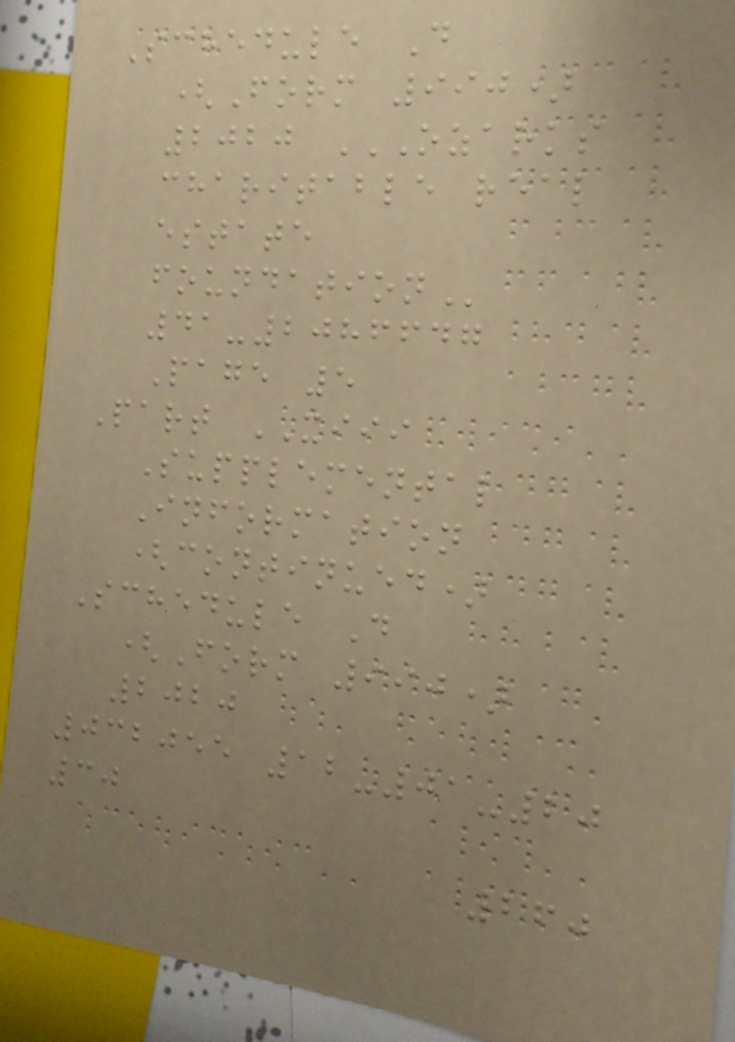Schedule D
(Form 990)
2020 OZARKS
CHARITABLE REAL
ESTATE
FOUNDATION
41-2086647
Page 5
Part XIII
Supplemental
Information
(continued)
Schedule D
(Form 990)
2020
032055 12-01-20
30
260
